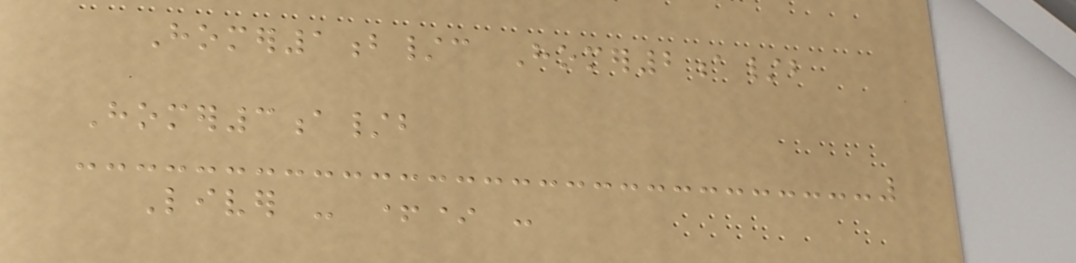Homer1b/c Homer2a/b
Homer3a/b
Liver - +* -
